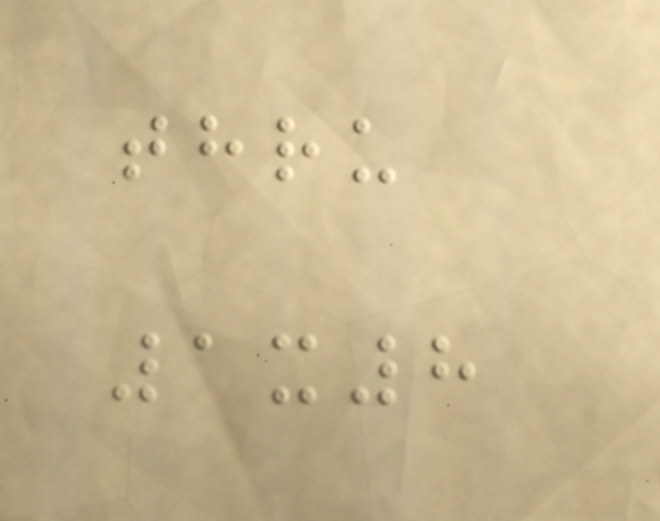thru
1x8
